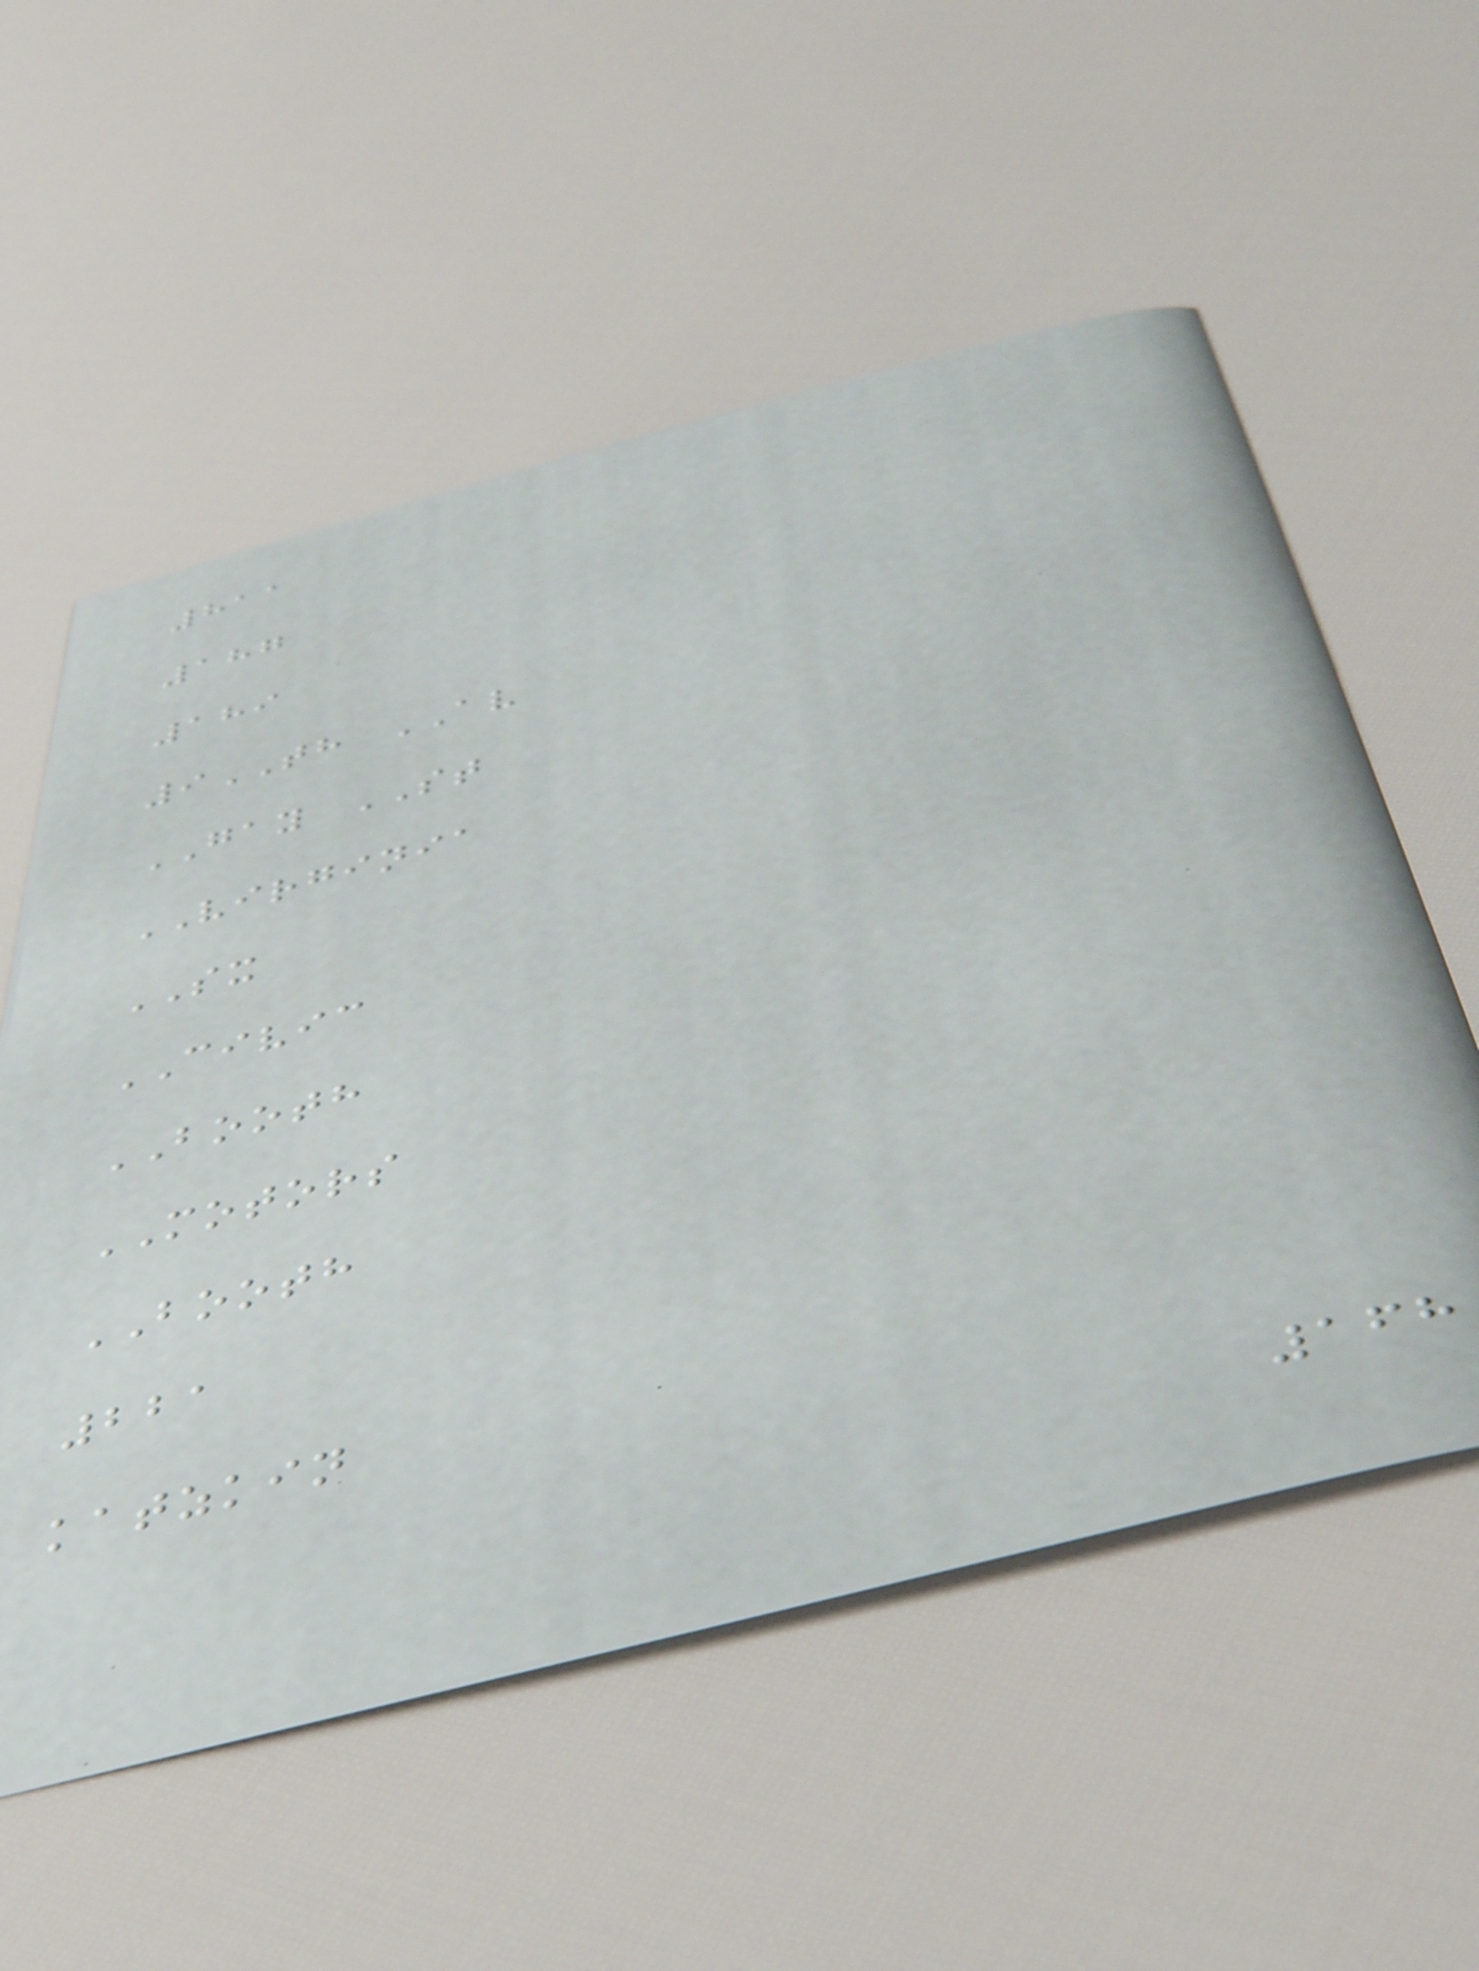811
187
189
9TH AV
GAY ST
VIRGINIA
SX
CIVIC
BOOTH
MOTORS
BOOTH
221
katzkin
168
